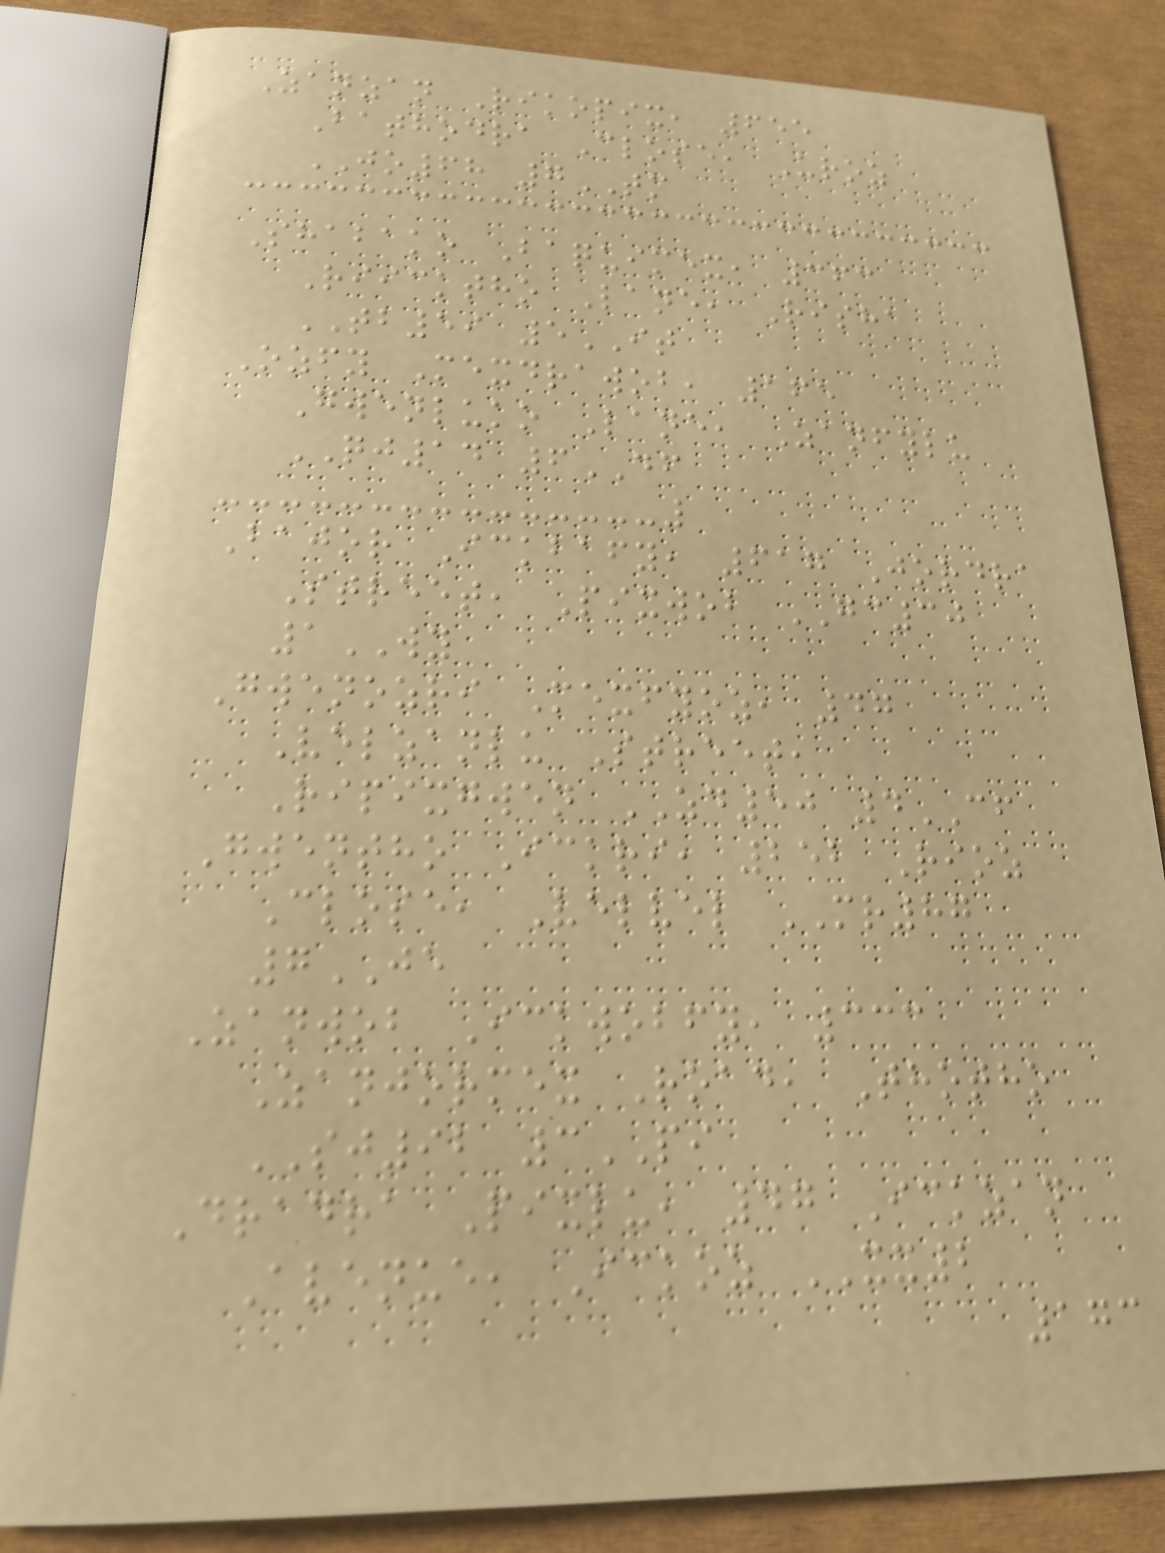Zanzan Rikopix, 655
Bathodra Close, Uroz
JO68 7TM
Shabako Baquimex, 363
Riicktho Lane, Risha
TB59 5IT
Ozfy Mexdrawob, 165
Gwenluko Lane, Zanfylu
QJ14 6DF
Bajor Ickbafy, 617 Jordra
Street, Pixwob GC30
1WY
Gwenozri Mexfyoz, 47
Velzanlu Street,
Ripixgwen ZD50 4CF
Gwentho Ickri, 252 Rioz
Close, Velvel MR87
7JE
Zanwob Ickwobfy, 333
Zanjormex Road, Thotho
SJ92 3PI
Dradra Pixlu, 47 Ickzan
Avenue, Ickoz XX2
173
